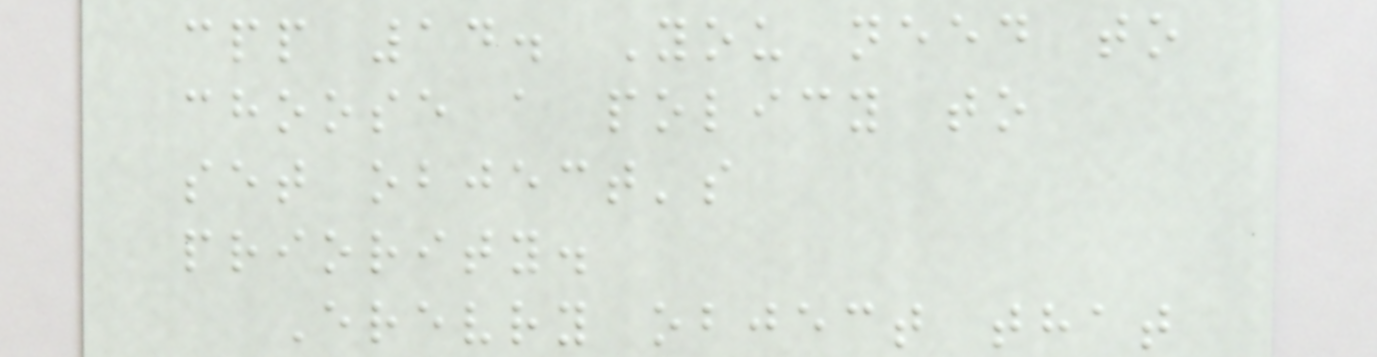cpp 14. You need to
choose a policy to
set object's
priority.
Erevry object that
